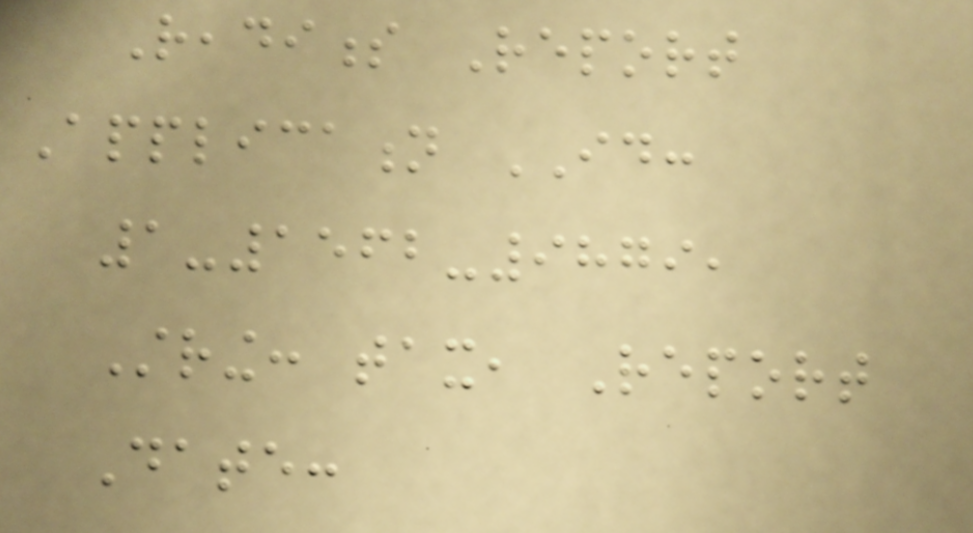Readiness Report
Application ID:
1-1562-9879,
String: tax, Report
Date:
